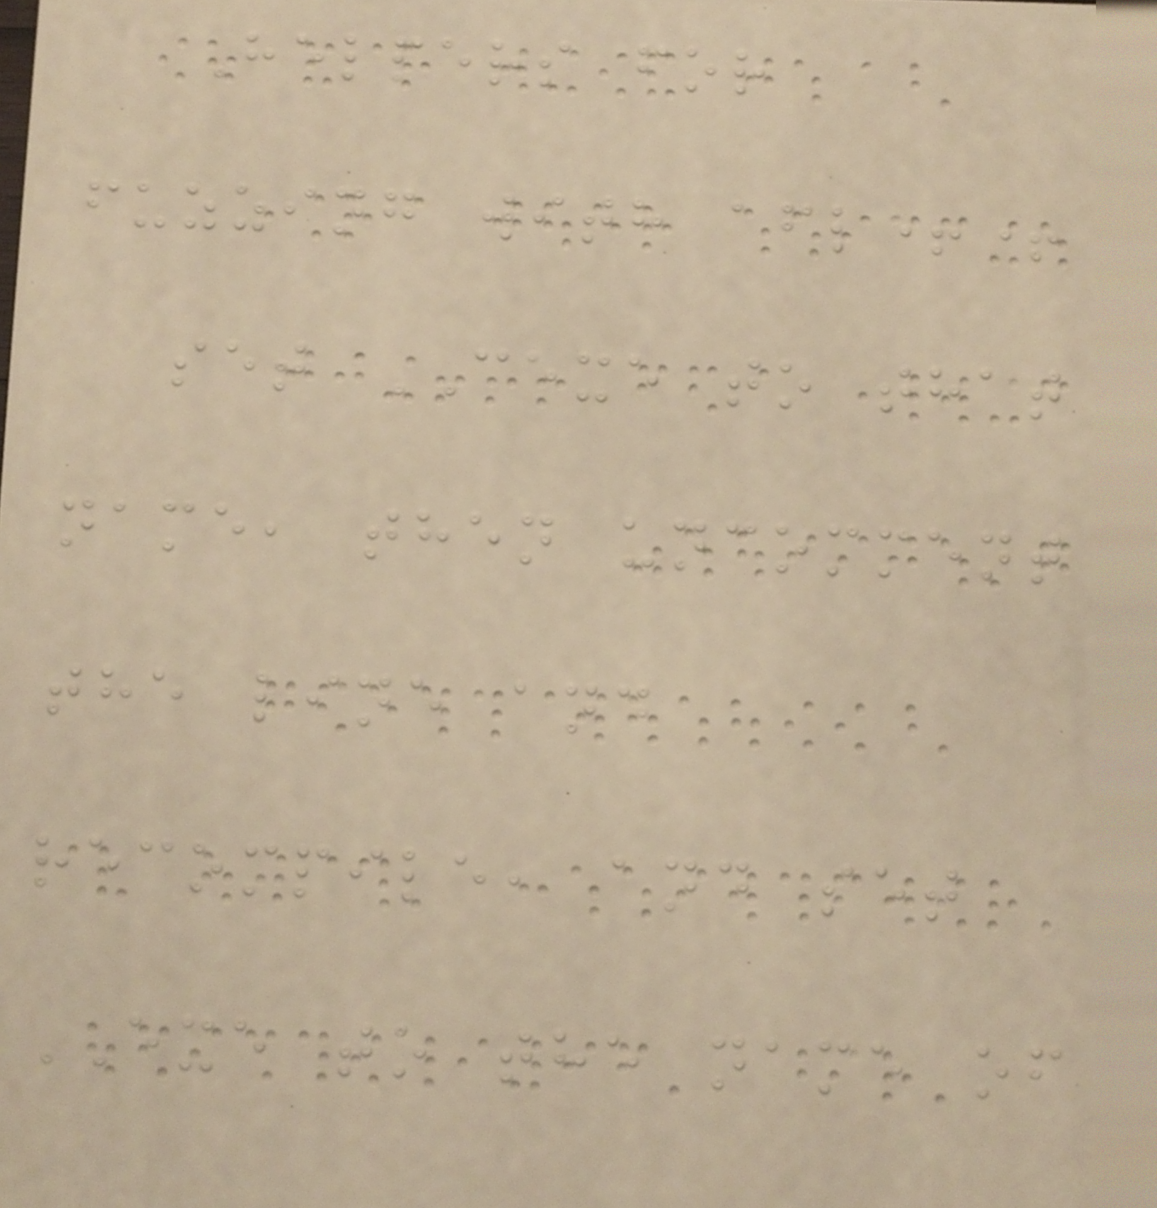Helpers for
fuzzing with afl++
set CEXE to that
name, then uncomment
the line and
recompile, and set
EXE to the name of
